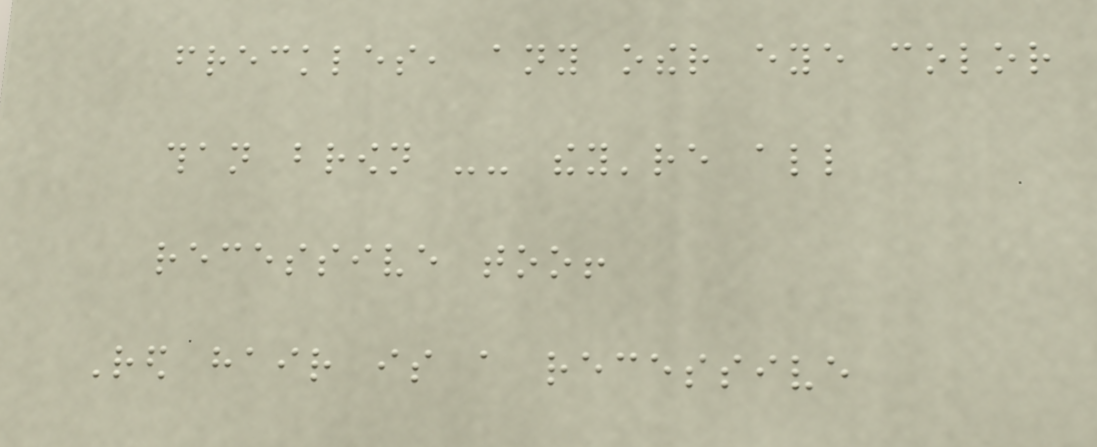freckles, any other eye color
than brown -- they're all
recessive too!
Red hair is a recessive
